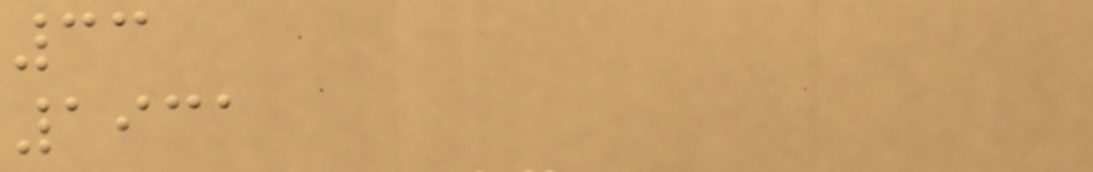33
1931
